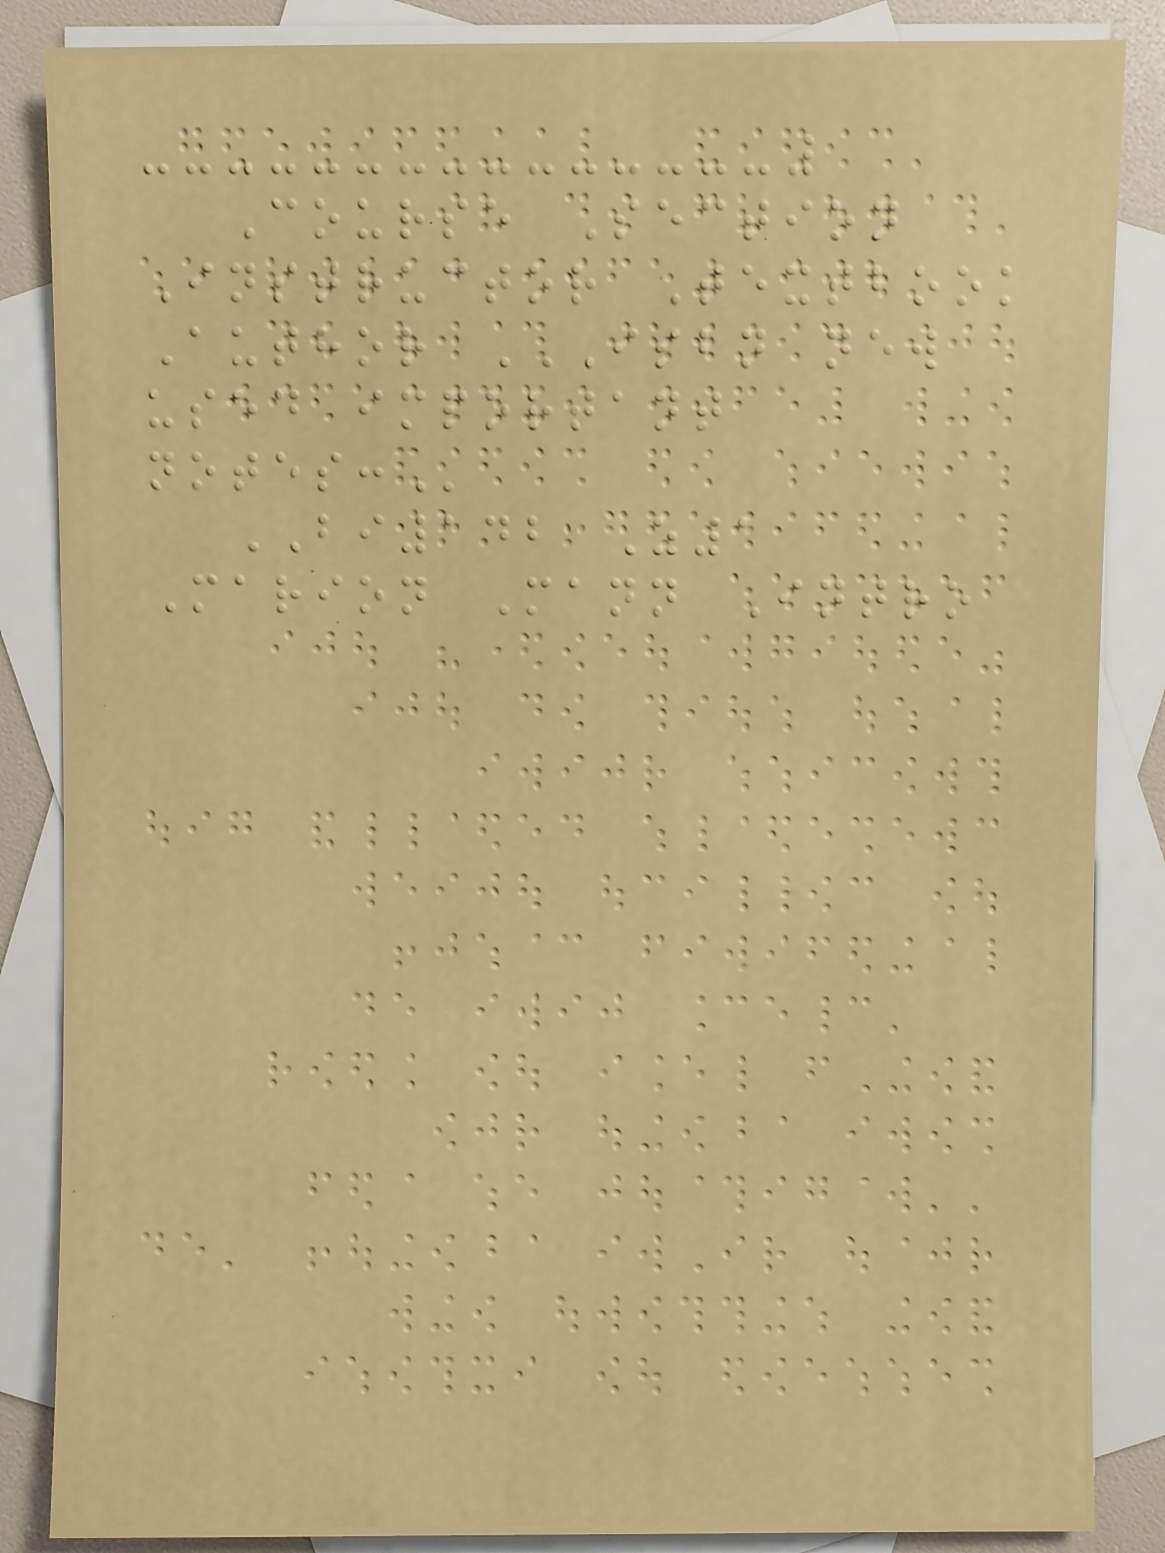Course Section
Instructor Textbook
Author ISBN NEW
USED IMPORTANT
NOTES:
BI142 Z1
Marion Mann Intro
